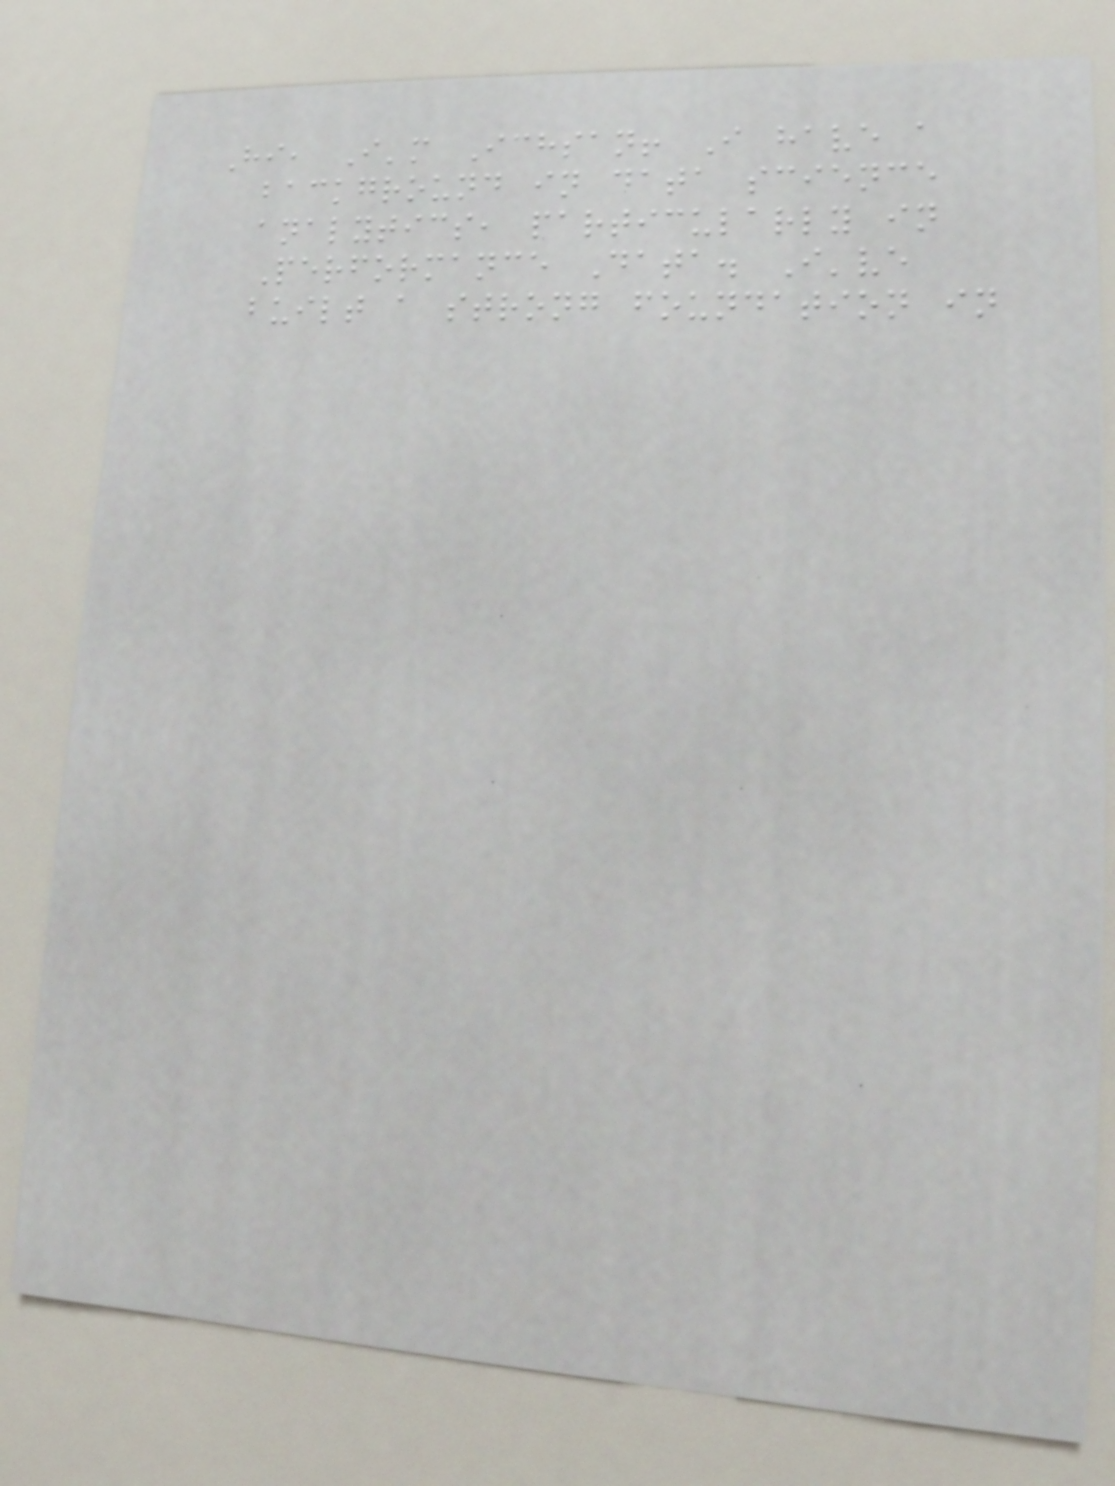Hi, I'm Ichsan! I have a
background in data science
analytics, particularly in
Performance Data. I've
built a strong foundation in
